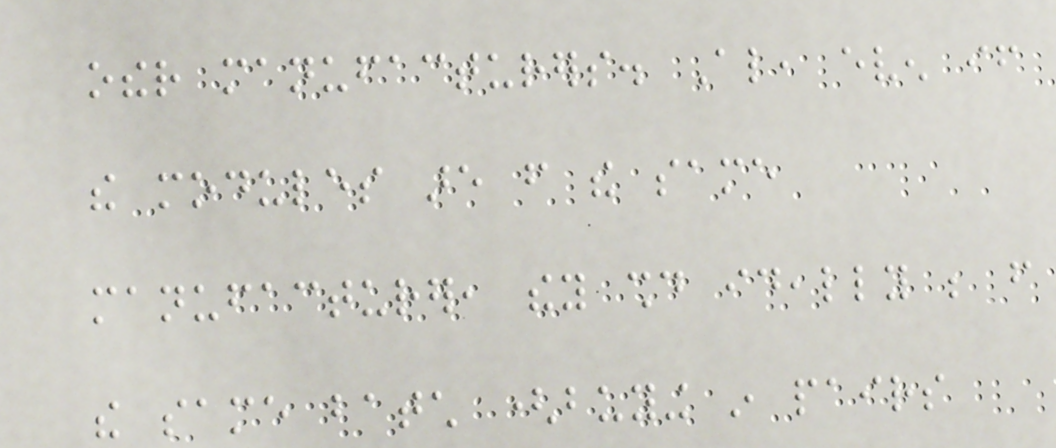other manufacturers. Also, even if
the modules are from the same
manufacturer, they should ideally be from
the same batch (buying in pairs
